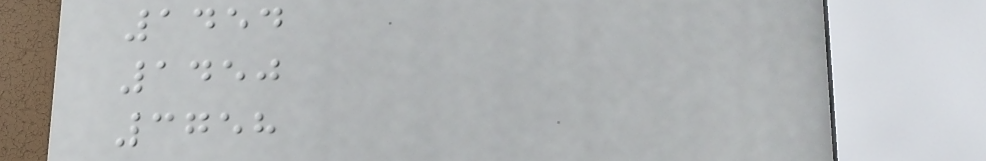1454
1450
3758
